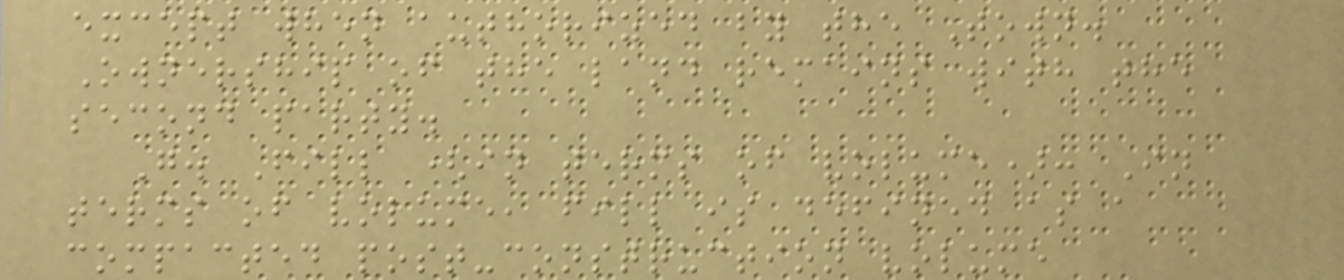except when authorized by the Town.
Ownership of the land remains with the
second party.
G. Fill (in terms of volume): In
terms of volume, fill is defined as a
compacted post-construction volume
